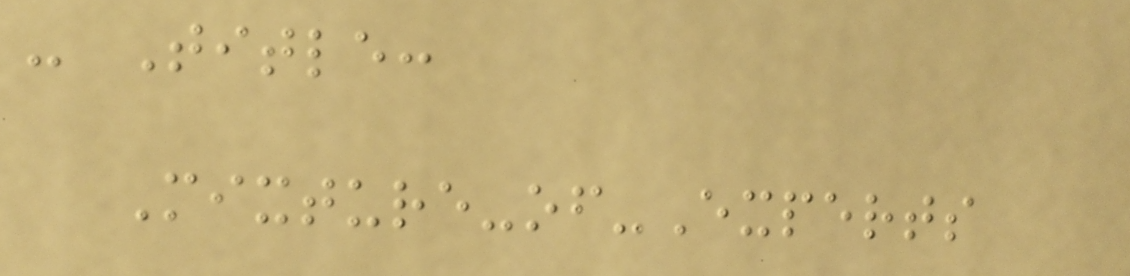- Title:
Mixture-of-Experts
